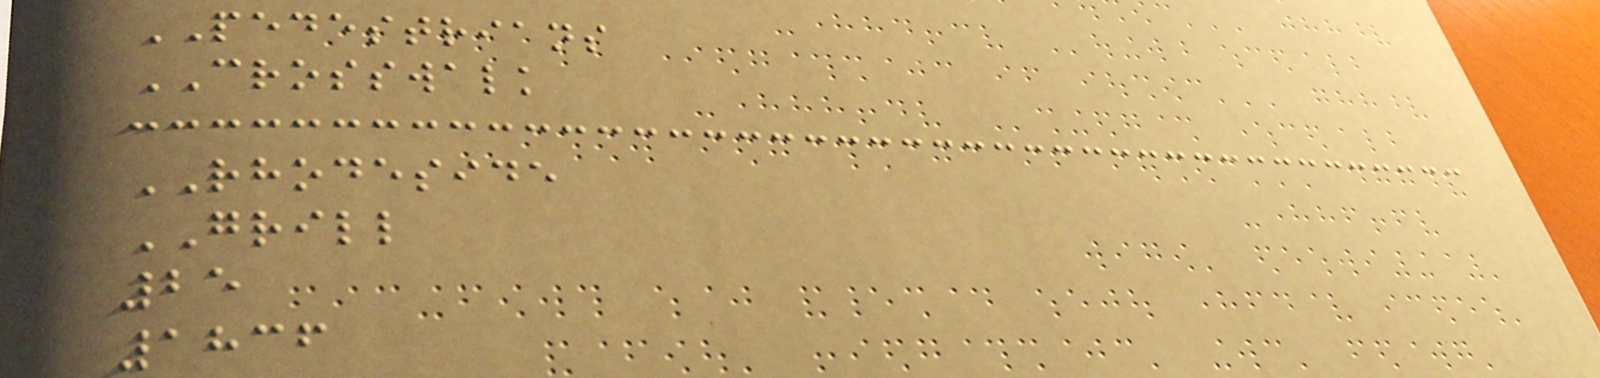PEDESTRIANS
CROSSWALK
RHODESIDE
GRILL
25
1836
